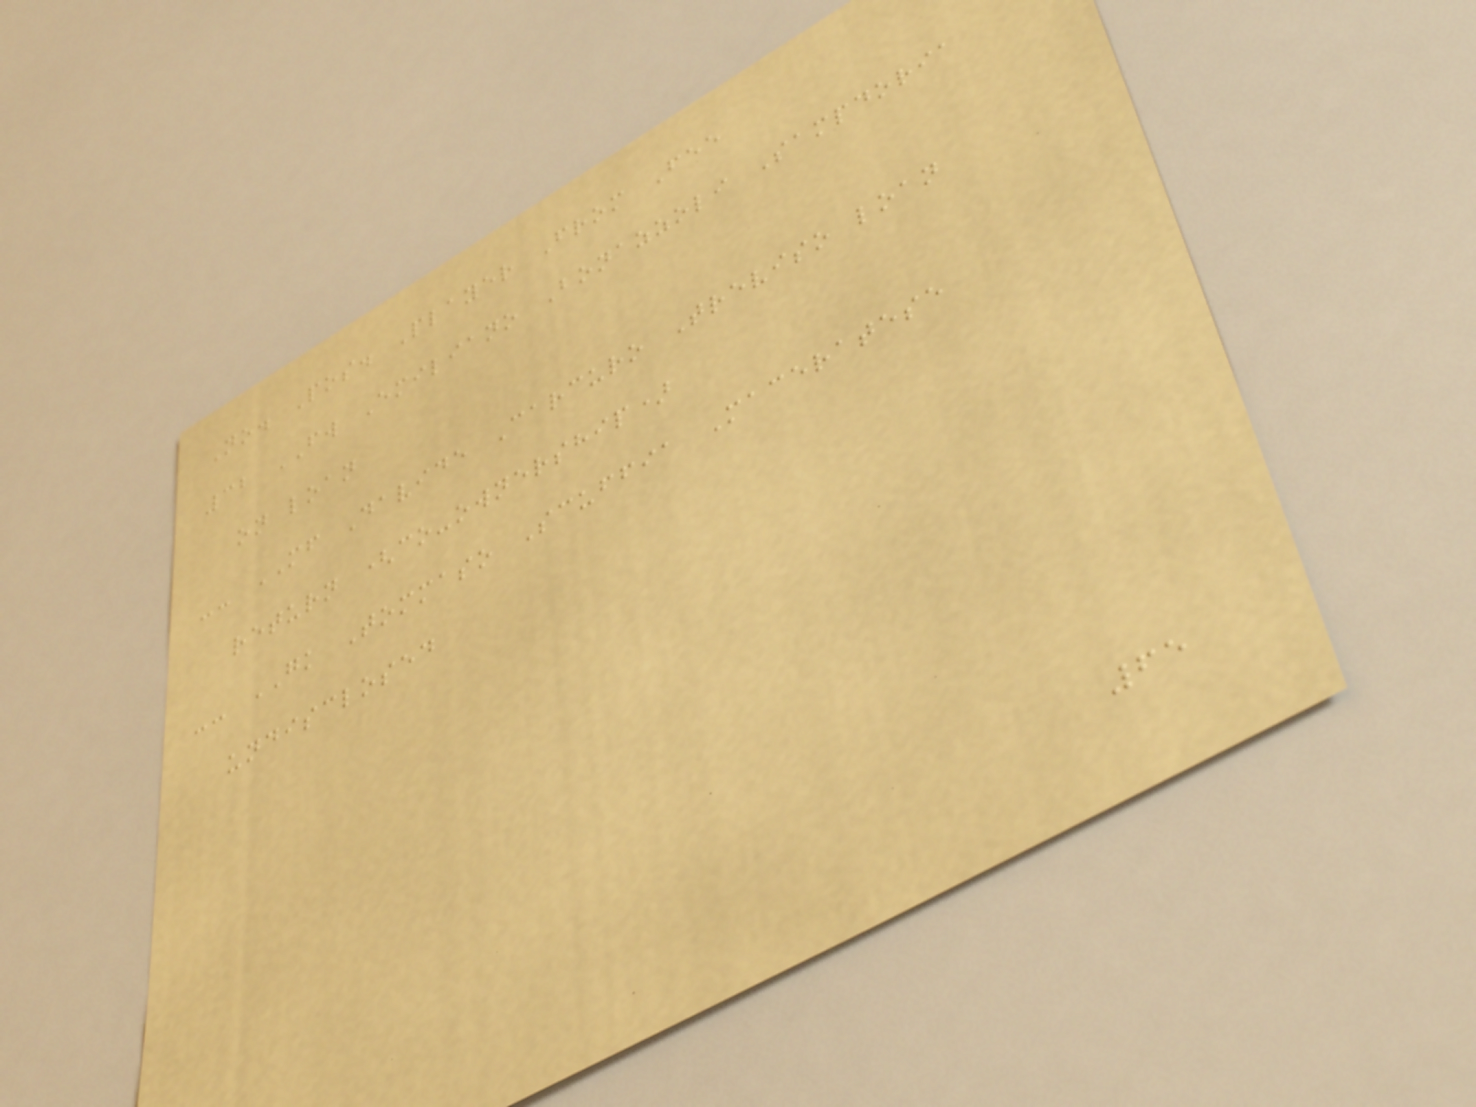No. Pos. Player From Fee
32 FW Emiliano Bonazzoli Sampdoria
on loan
-- MF Davide Carcuro Treviso loan
return (co-ownership)
-- GK Tommaso Scuffia Maceratese
undisclosed
65
